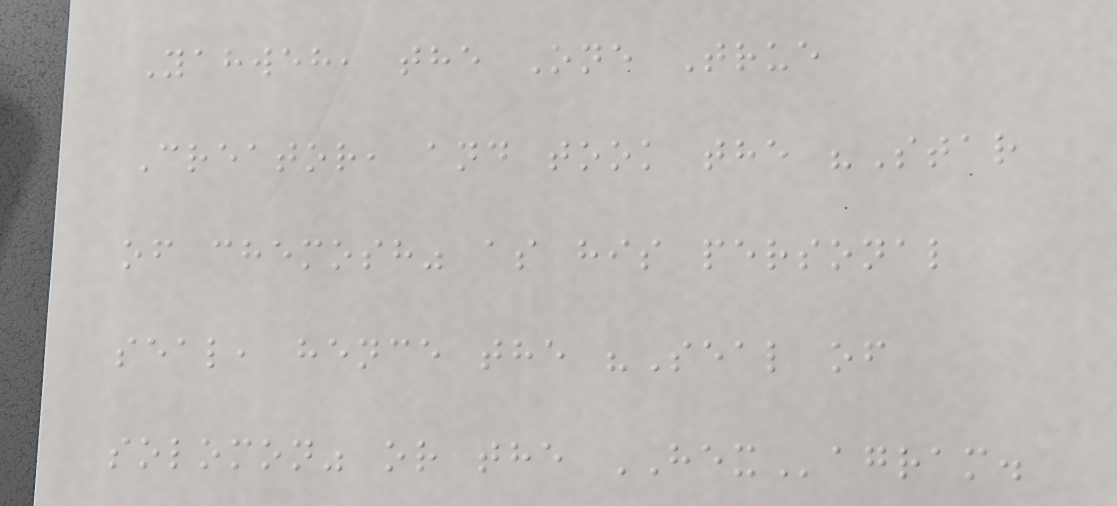Yahweh, the One True
Creator, and took the "Star
of chemosh" as his personal
seal, hence the "Seal of
solomon" or the HEXagram.
